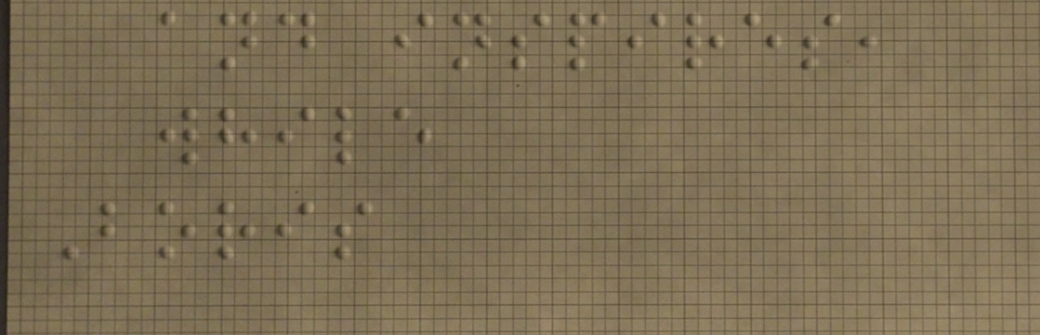and inspires,
while
Boris
